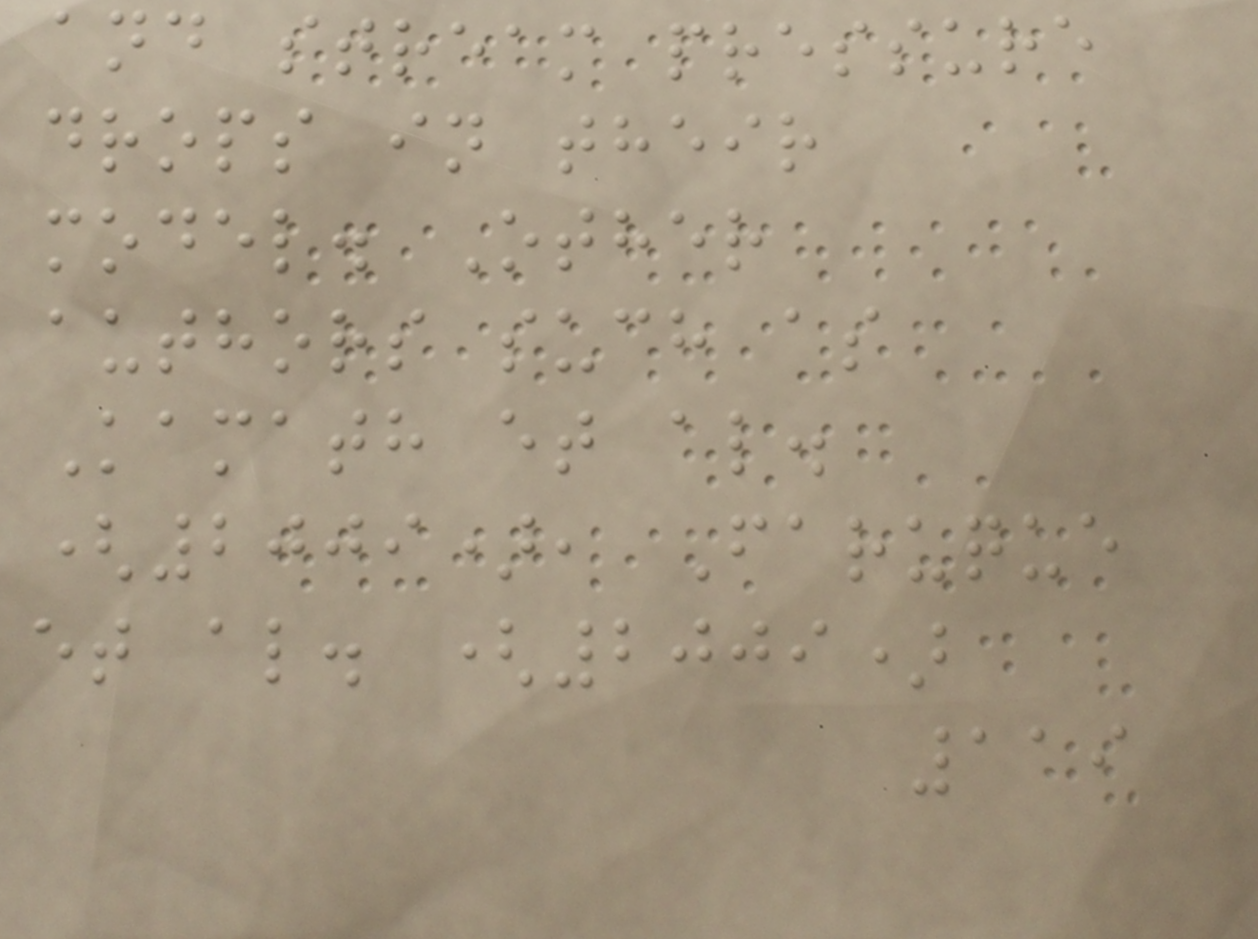and stream pressure
drops in their
model. Other
authors such as
Kamath et al.
(2009), Faruque
et al. (2009)
119
